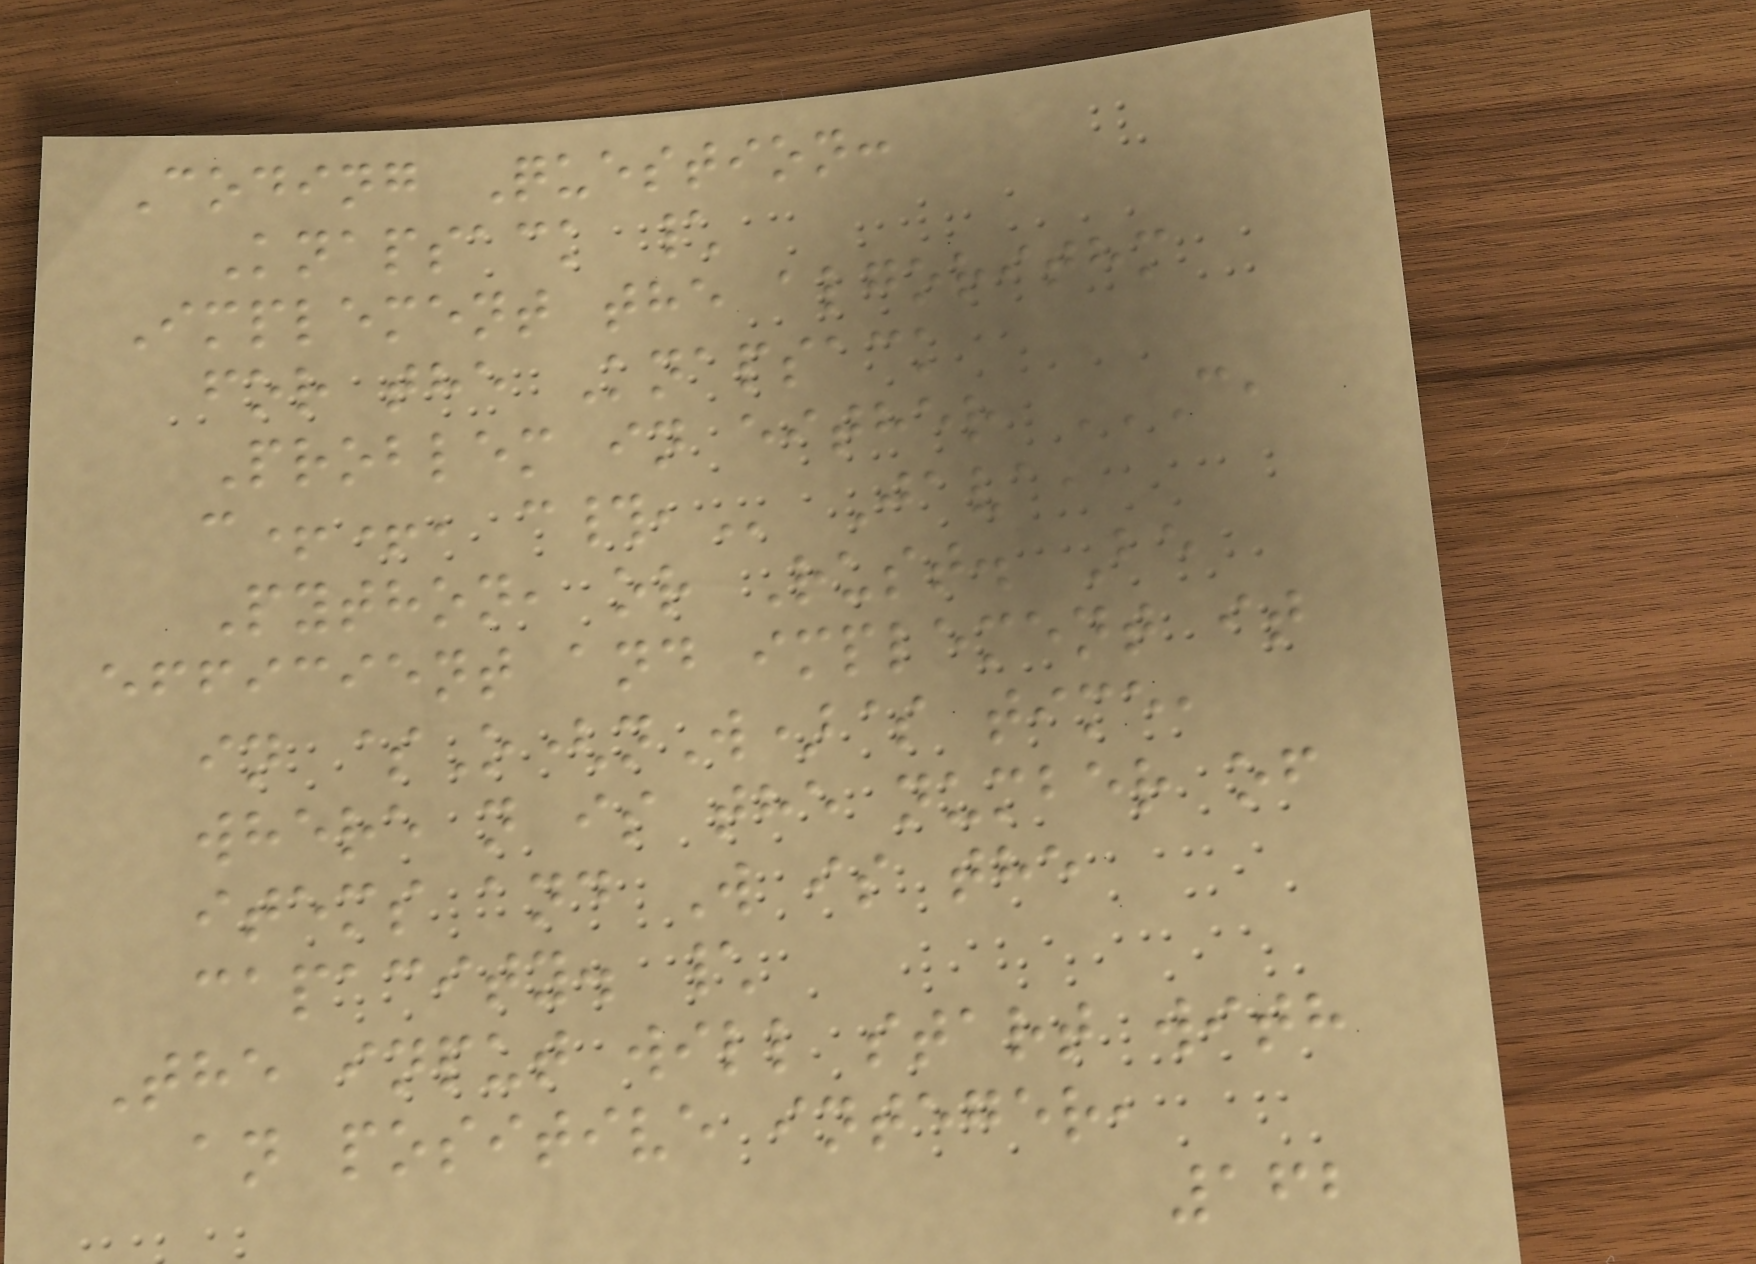Coding Question:
Knapsack \
Implement the algorithm
for the Knapsack
Problem in either C,
C++, C#, Java,
Python, or Rust. Be
efficient and implement it
in $O(nW)$ time,
where n is the number of
items and W is the
capacity. \
The input will start with
an positive integer,
162
